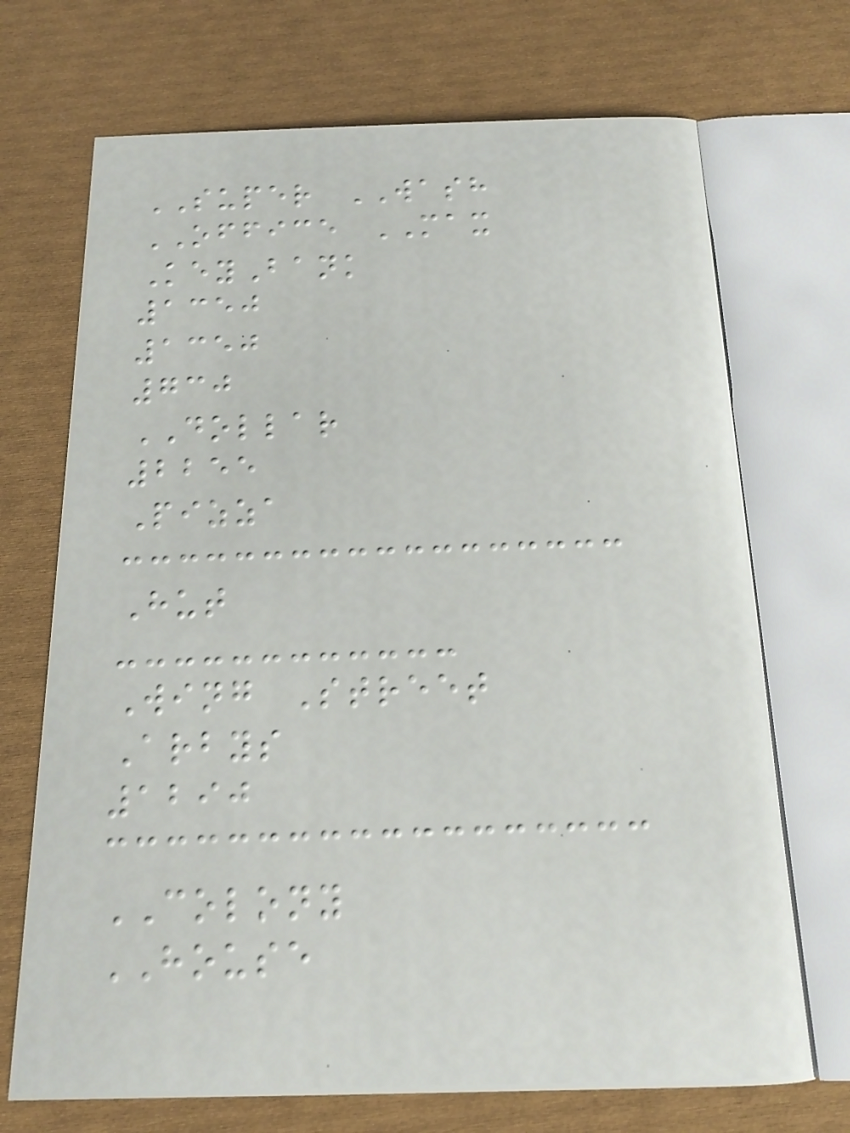SUPER WASH
OFFICE MAX
KeyBank
1350
1350
730
DOLLAR
2255
Pizza
Hut
Wing Street
Arbys
1290
COLONY
HOUSE
